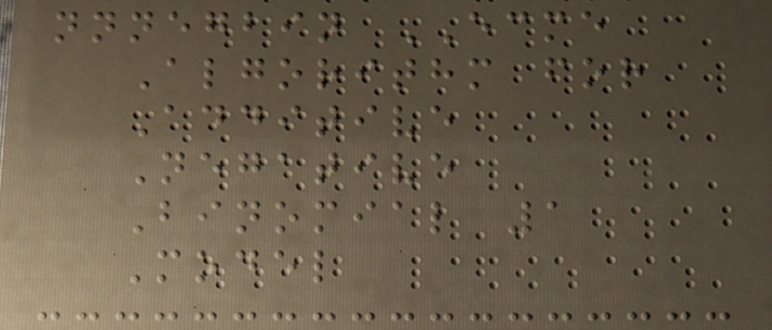nnnegbin ECME
Algorithm for
Additive
Negative
Binomial 1
Model
